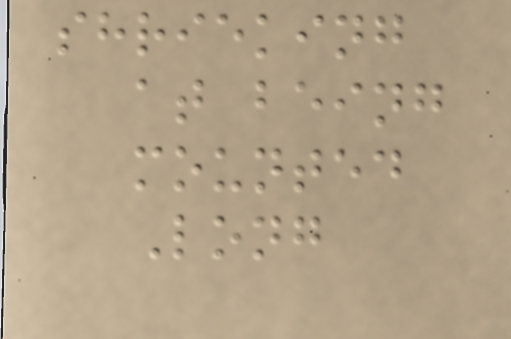shrieking
at being
mounted
Long
